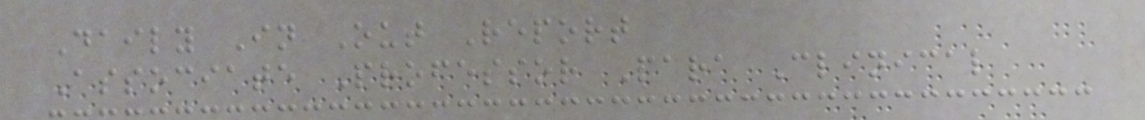Daily In Out Report
Associate Professor Para Clinical
